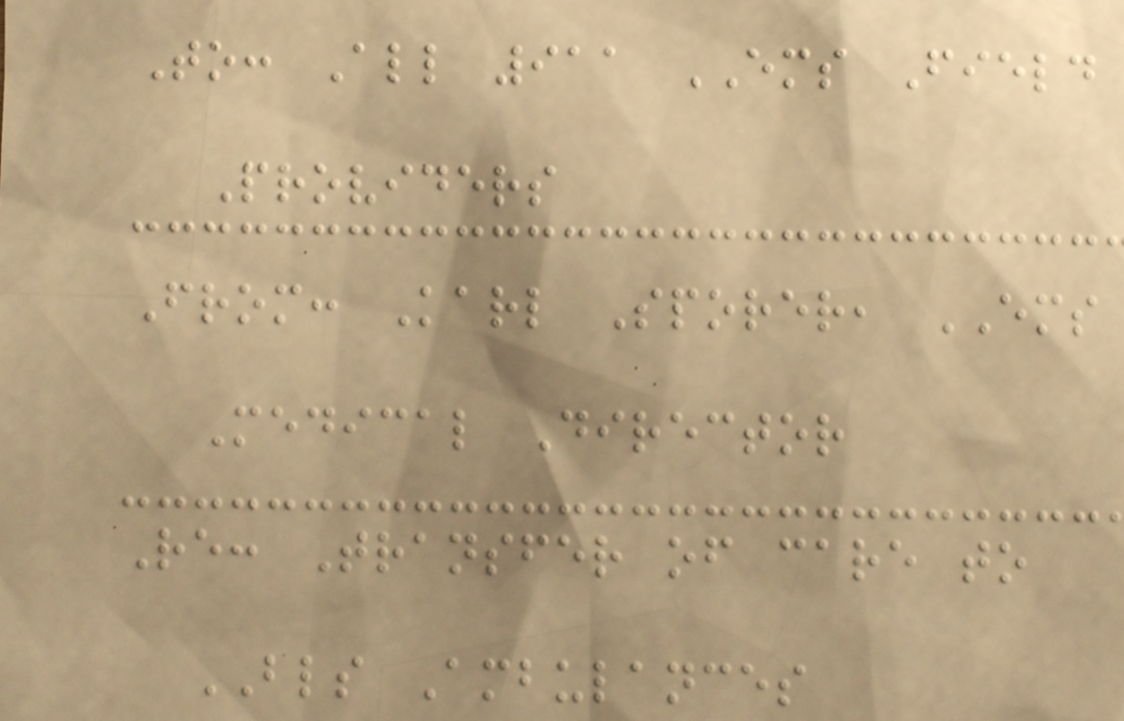To: All 911 EMS Field
Providers
From: Karl Sporer, EMS
Medical Director
Re: Transfer of care to
BLS Ambulances
